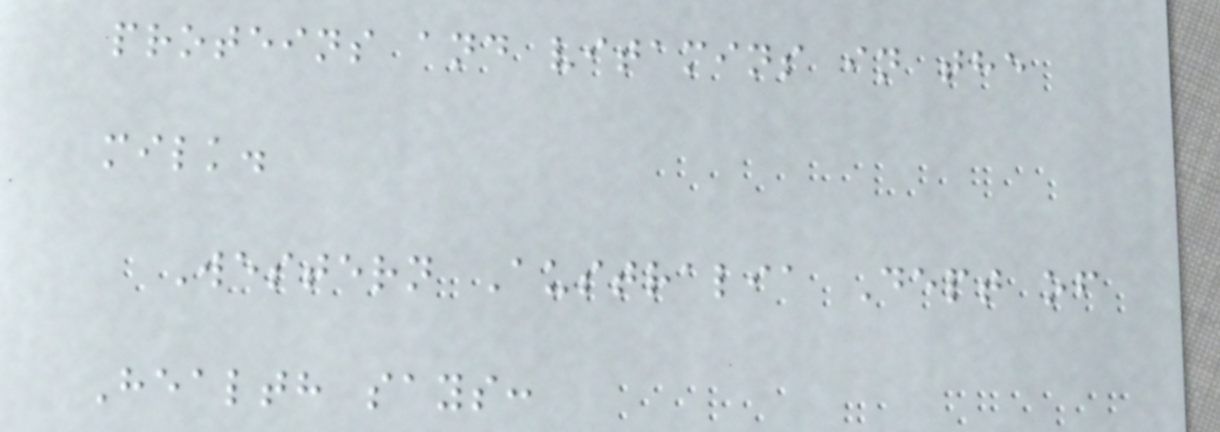proteins and vitamins in the
milk.
Western Australia Dept of
Health says:
